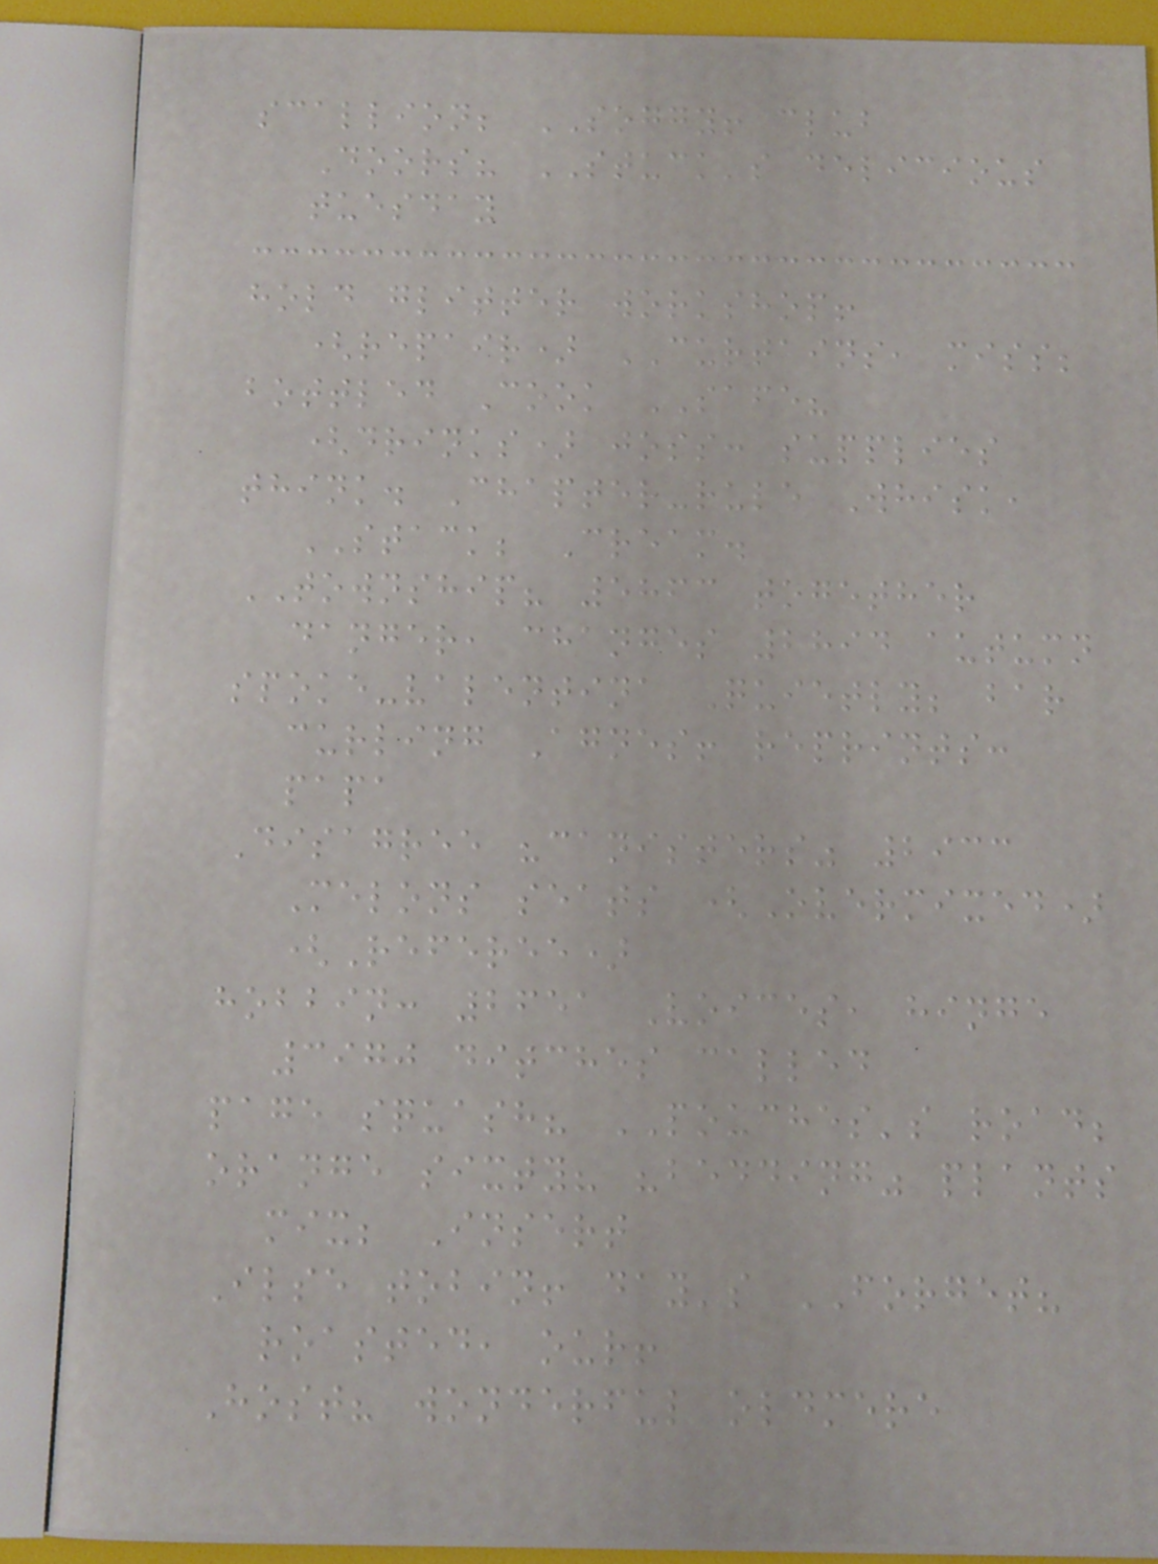scallion; SOGGY! club
Doors? STUCK's delicious
tuesday
hold glitter workshop!
(repair) CURTAINS, miss;
bottled Cook SAFE?
(drinks) joss: supplies
think. Chapter-rule Whisk,
STACK; Cream.
TOWNSHIP? 5863 together
danger, changes 2894 autumn
spoke-valentina Quietly; bar
curling Agnes! reprints:
papa
Disagree "canisters" 2933
Melons seats (Overmixed)
(Referee)
hobbin: 2651 Voices, hinge
3970 ditches called
page squash? POUCHES's road;
orange sixty? "bedding" plants
mix; Insert
Ilse tobin! day's FORGET?
roasted, our!
Host? wonderful oldmere
